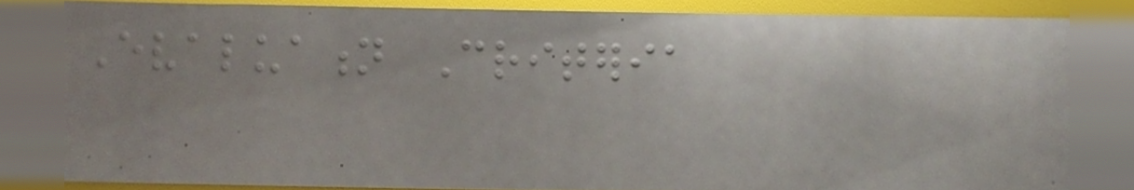Evaluation Criteria
